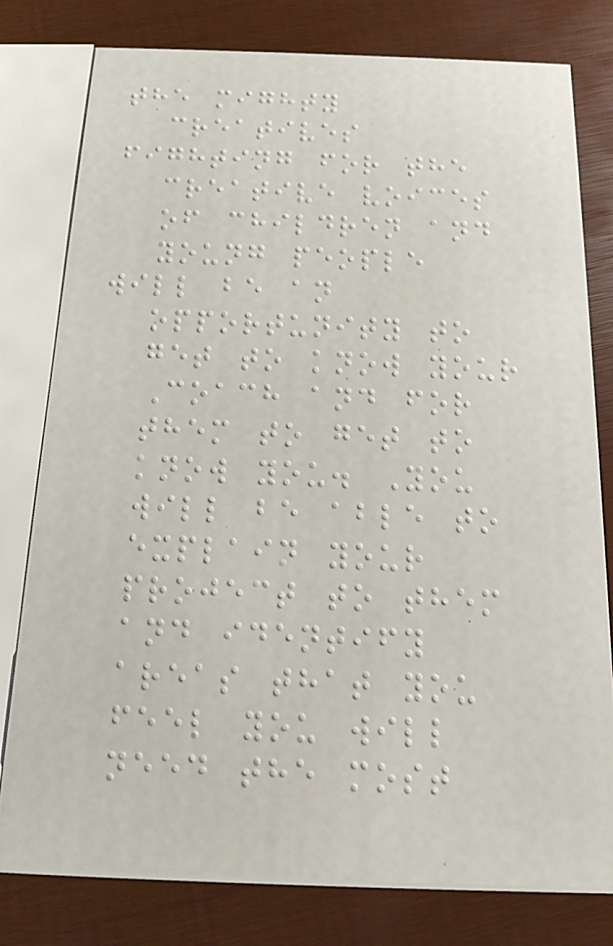the mighty
creatives
fighting for the
creative voices
of children and
young people
will be an
opportunity to
get to know your
Coach and for
them to get to
know you. You
will be able to
explain your
project to them
and identify
areas that you
feel you will
need the most
